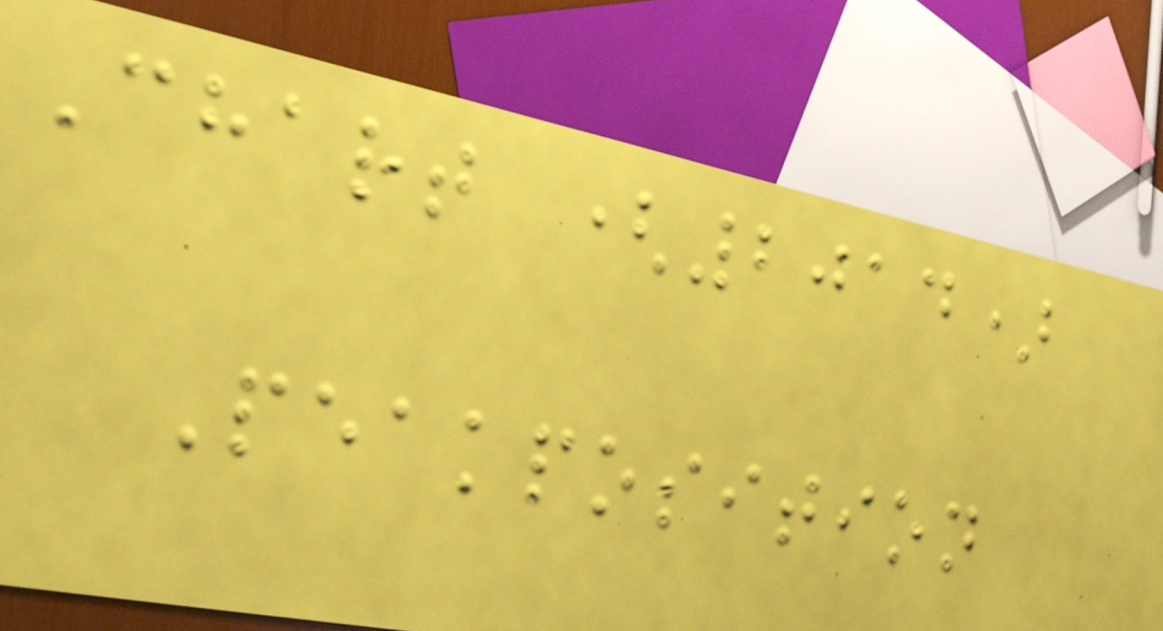Chart (2014)
Peakposition
